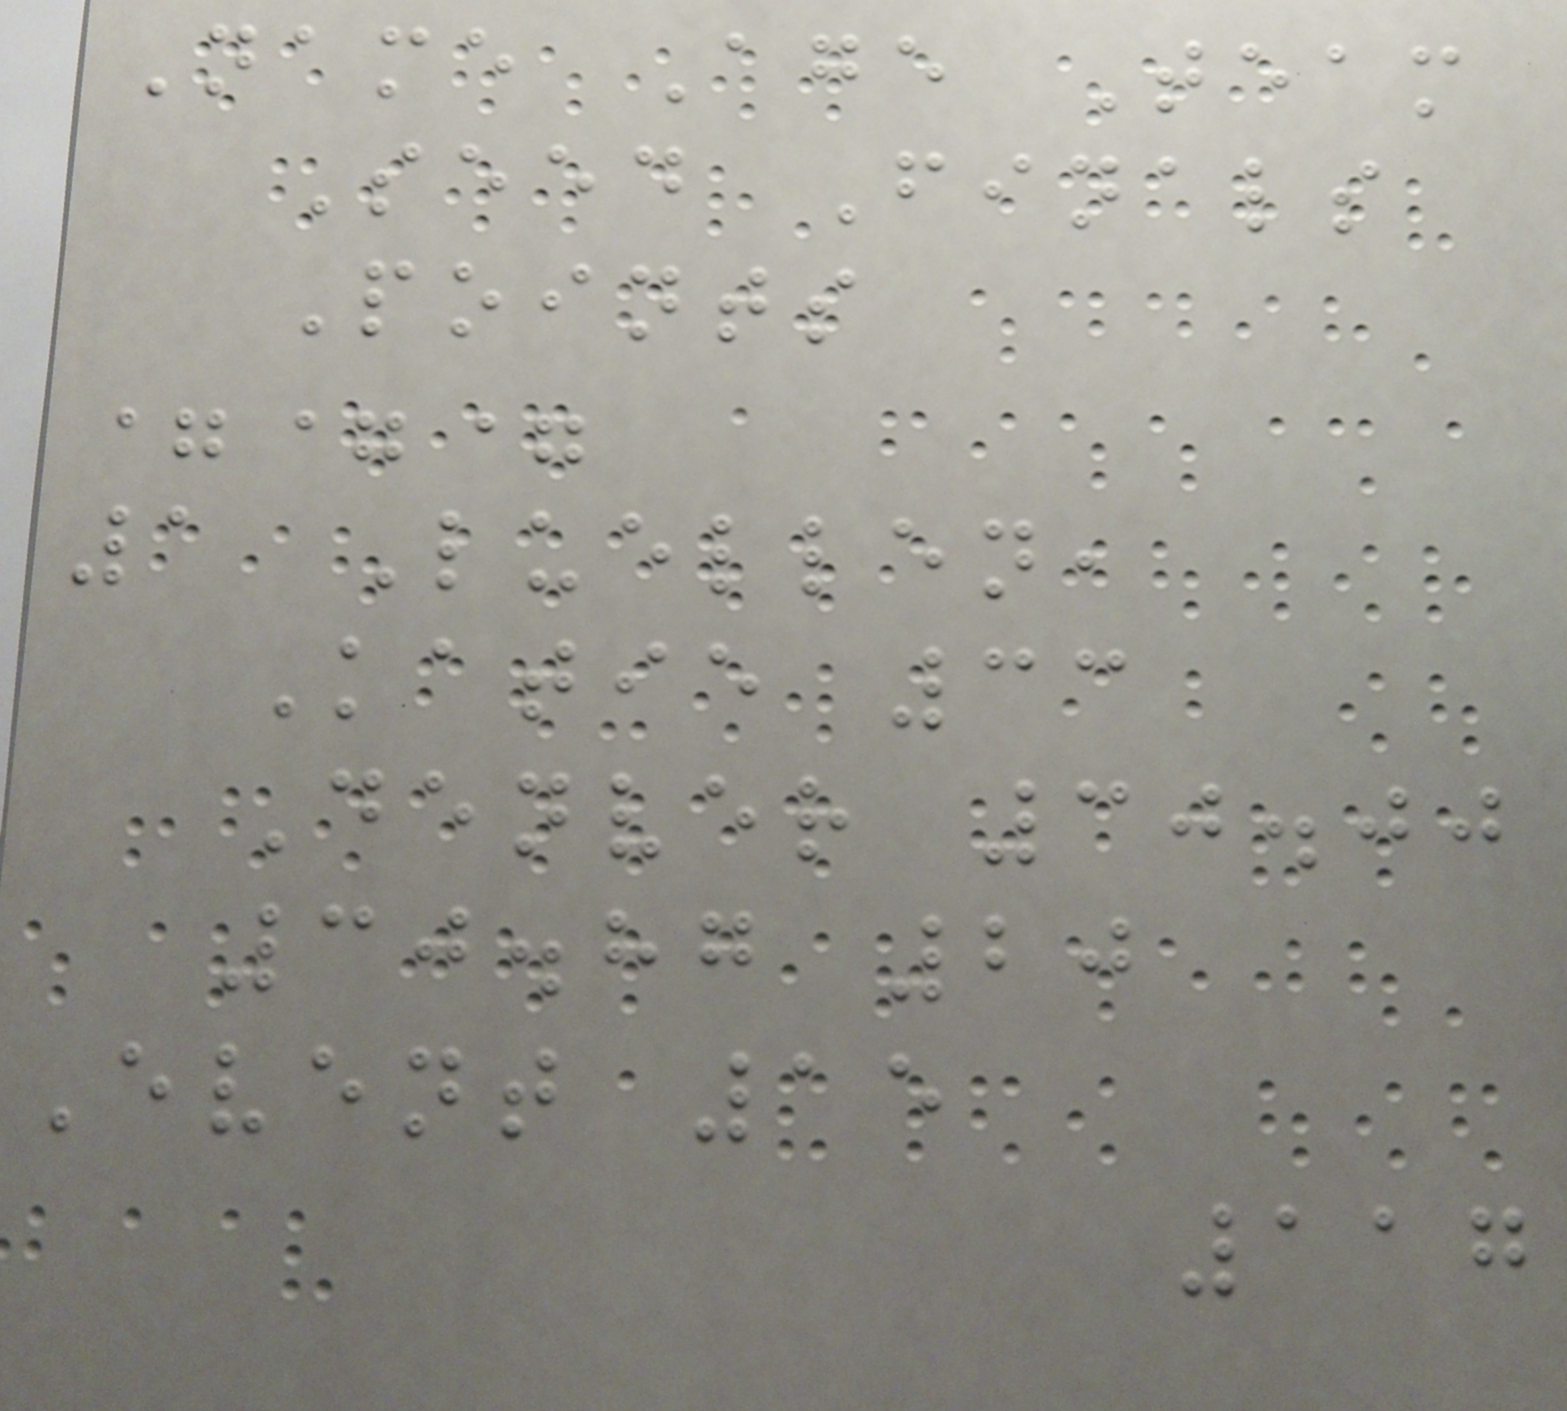Name Age Team
Seed Finals
Points
===
1 Luellen,
Katie 33
Denver 30.00
30.87 20
Event 15
117
